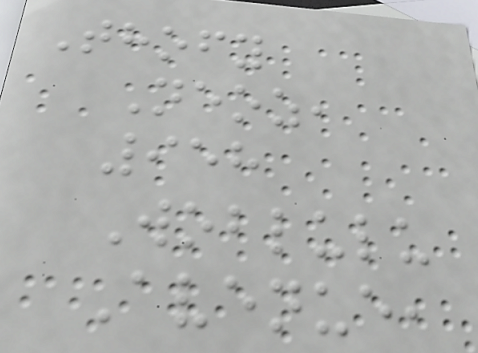Thofy
Neoz,
958
Woblulu
Avenue,
